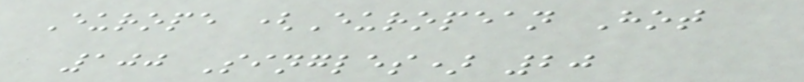Europe (European Hot
100 Singles) 20
